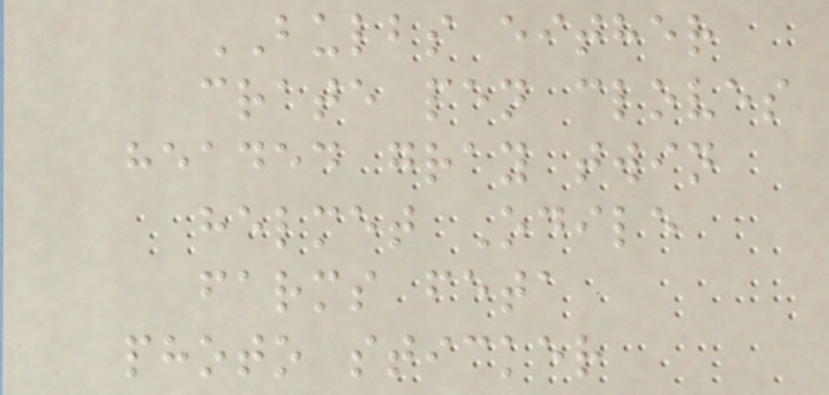BULBS either
crate pen cloves
headed gray twin
helmet Odile
farms feta
photo sticker
